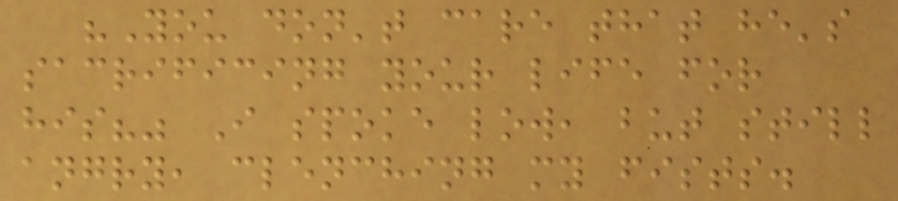"You don't care that he's
sacrificing your life for
his?" I spoke low, but still
angry, clenching my fists.
